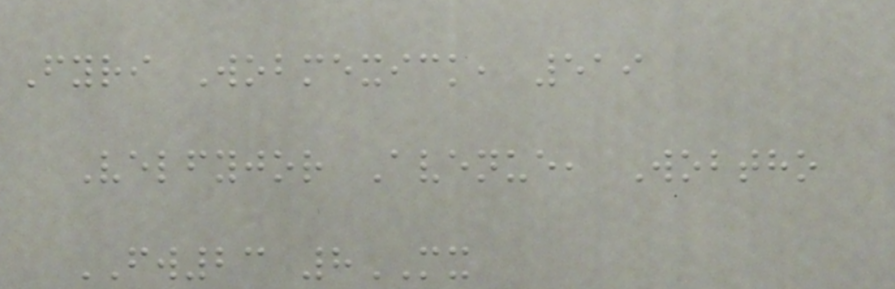Fyri Wobmexick, 519
Velfyjor Avenue, Wobtho
FW23 8MX
